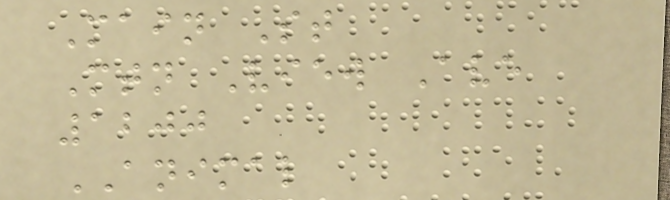Main St
Mtn View Ave
1200
ANIMAL
